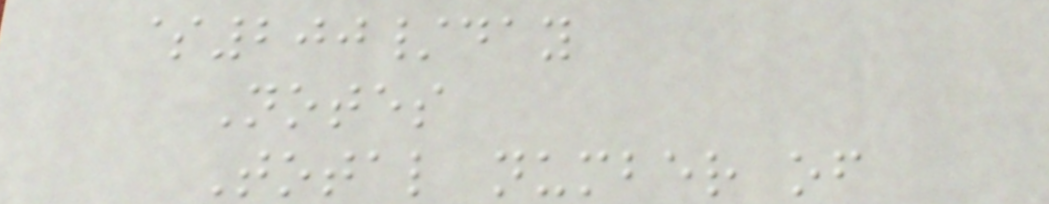$200/day
Notes
Total number of
